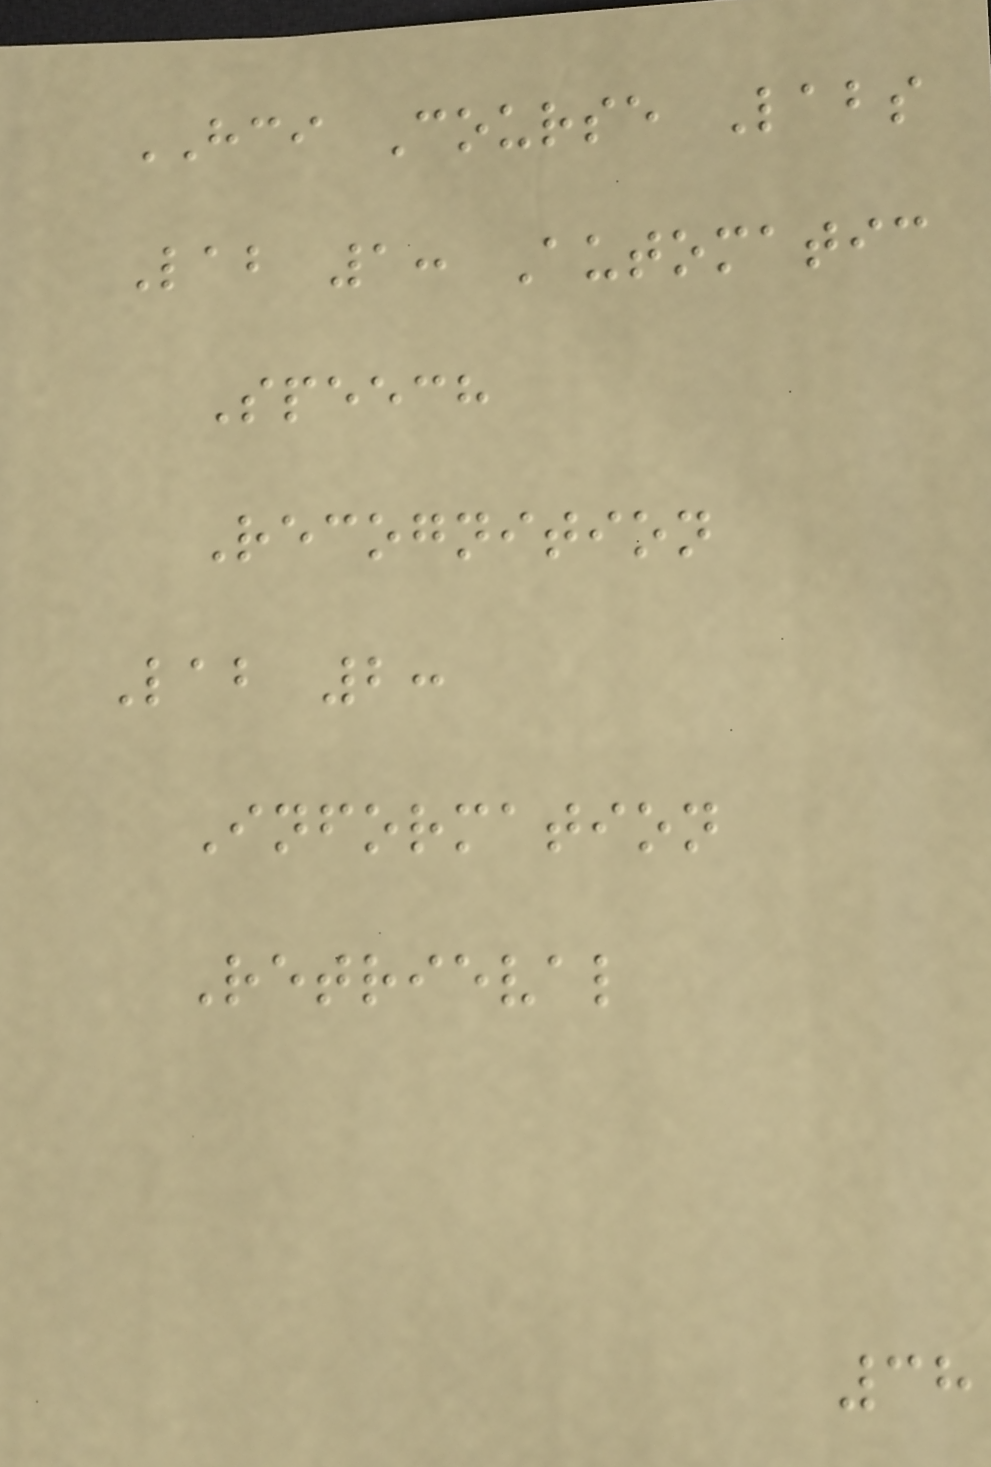HCI Course Labs
Lab 1: Automatic
Speech
Recognition
Lab 2:
Information
Retrieval
38
